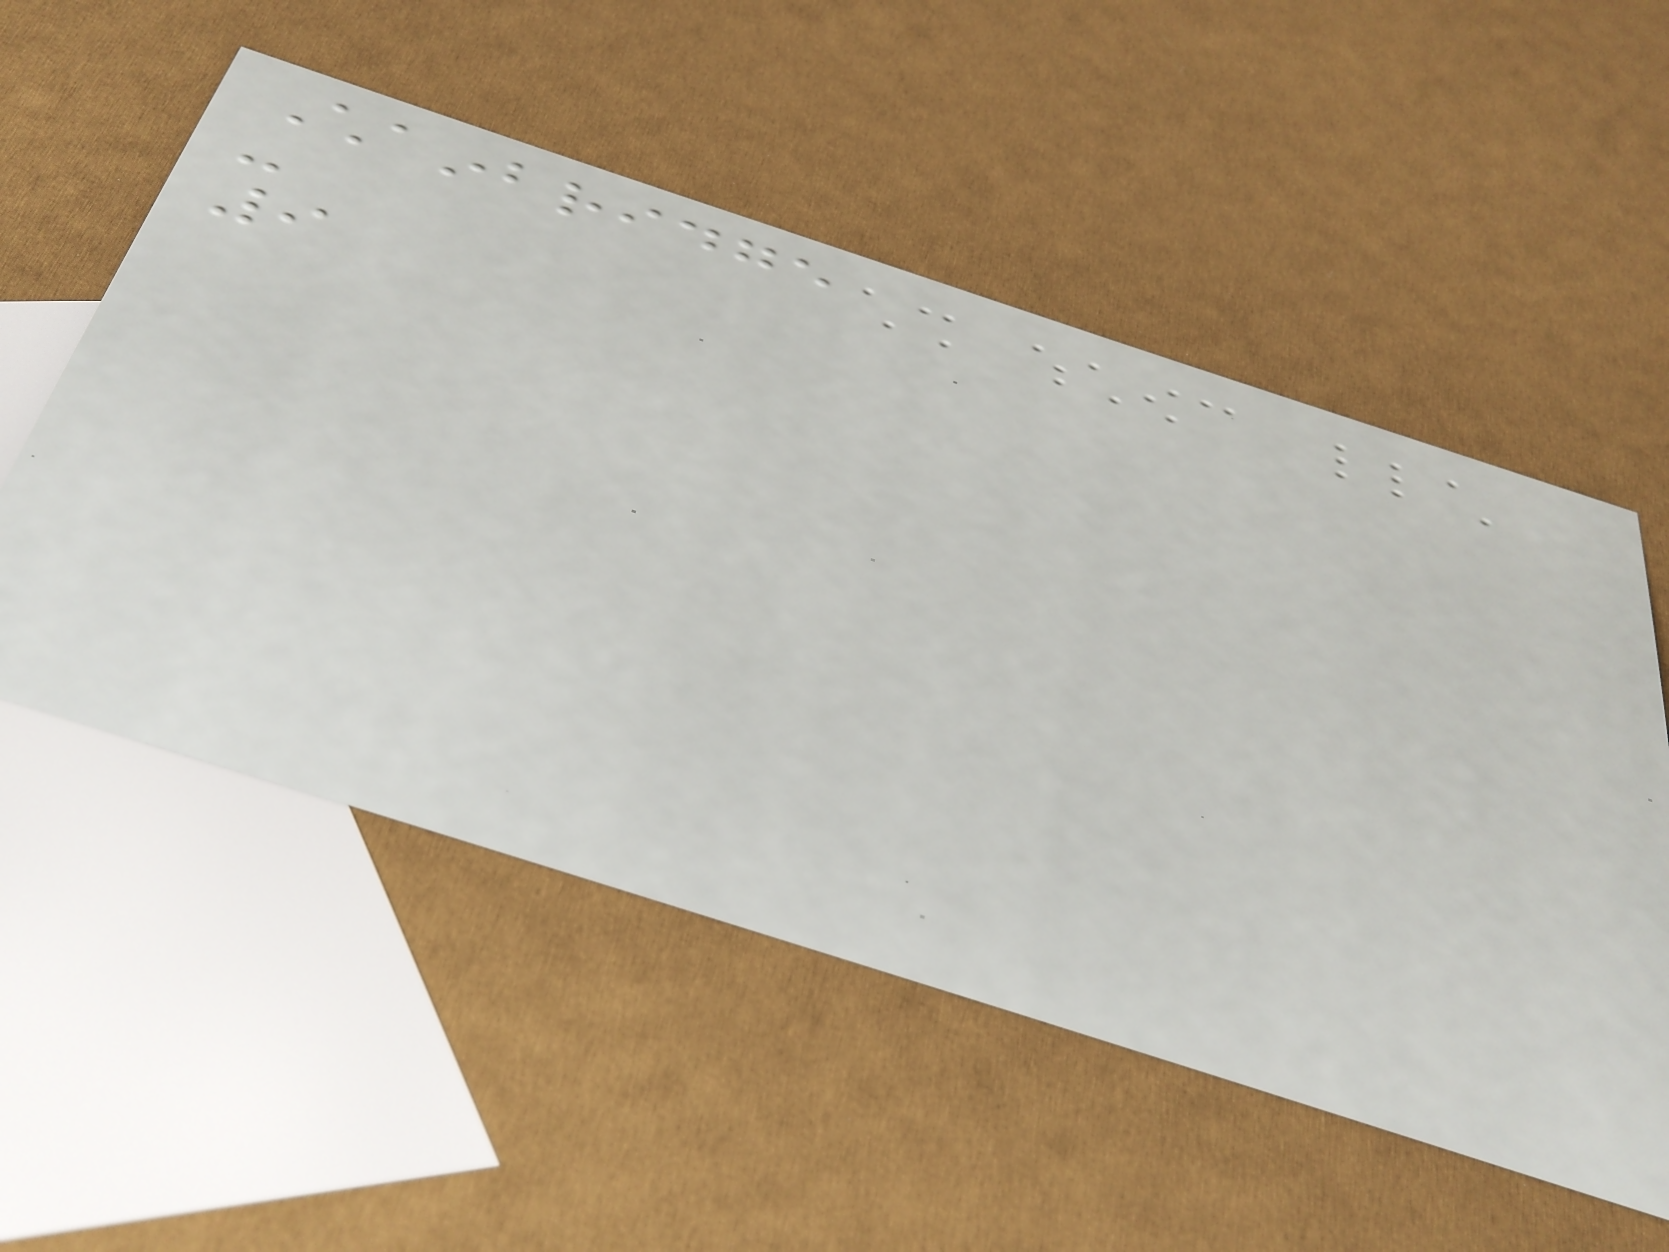Chainbridge
-
9
